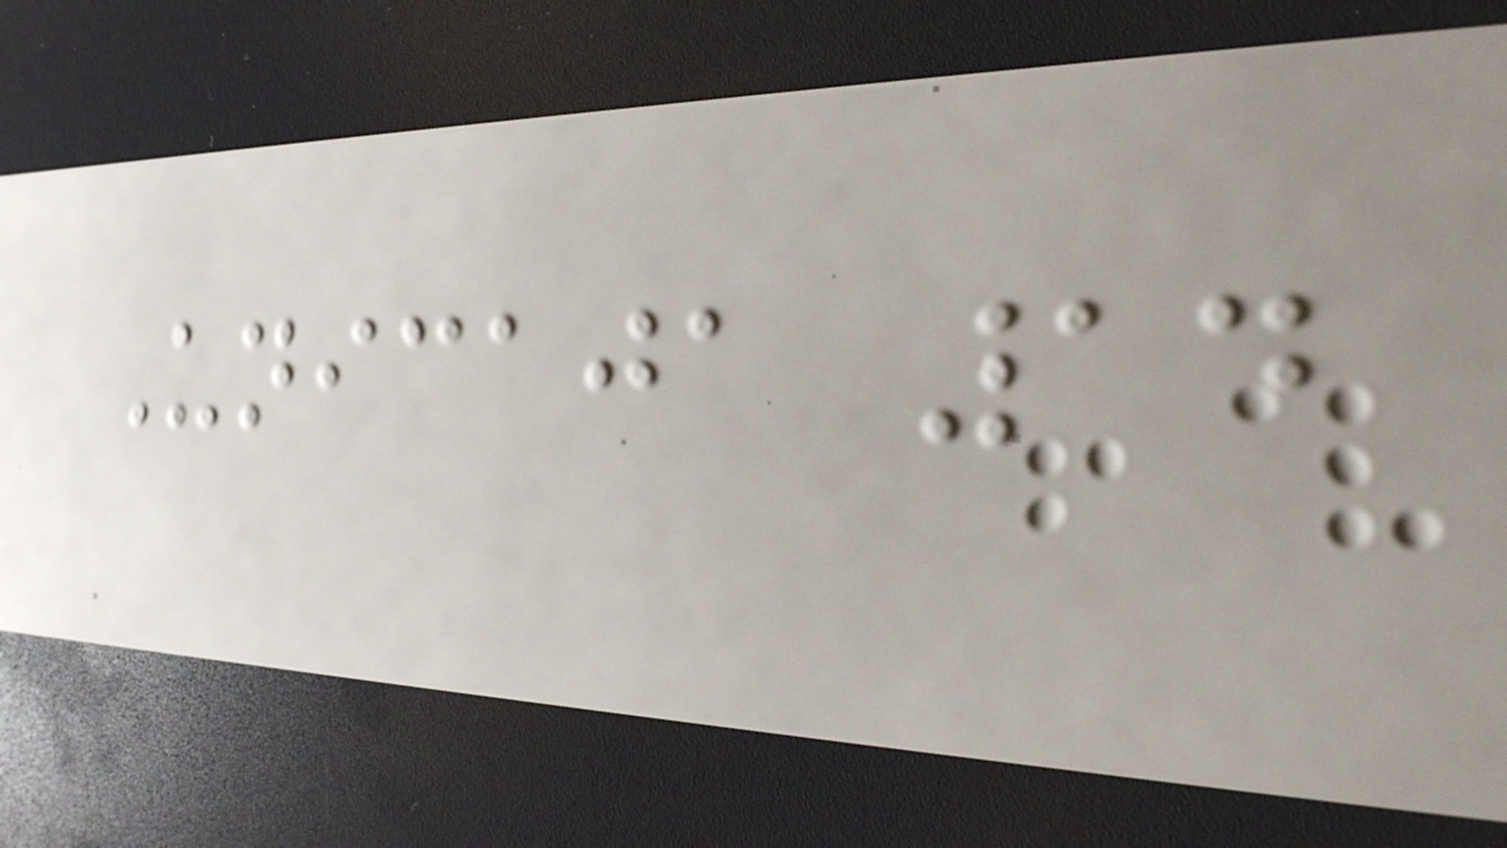Unicaja 14
